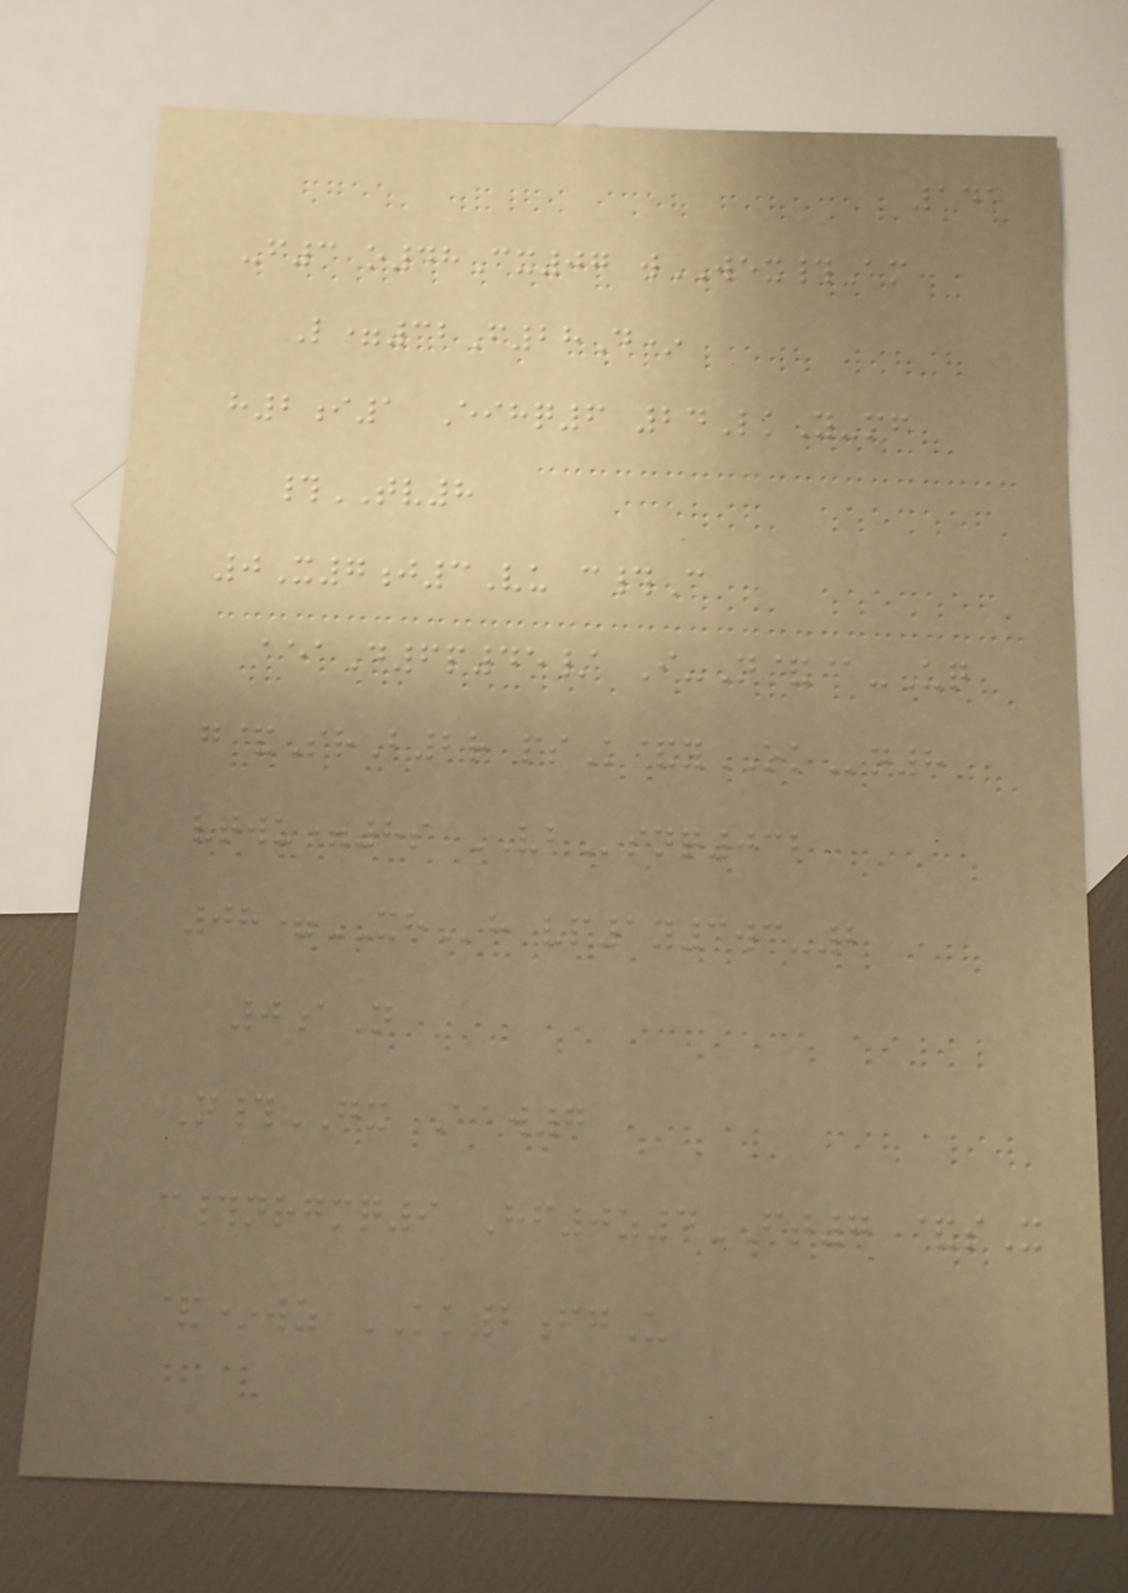141
-f3 o48Cx07 wWEX#Am
L=32F28D*
h2i1 Eihq6 24LkY-mf
#TV8
0X7j3Vu c#C
aeaD6p45/ I-N&@-Uq
g&SrB2r psK&yOKn8
vtwu=8s VBsnq032
08=XHh vp1y3wc-2
0aN
N#GX Aaw7
c#nrgmq9 Hf0z4FT7 &sX
&*wz KK2fgU
